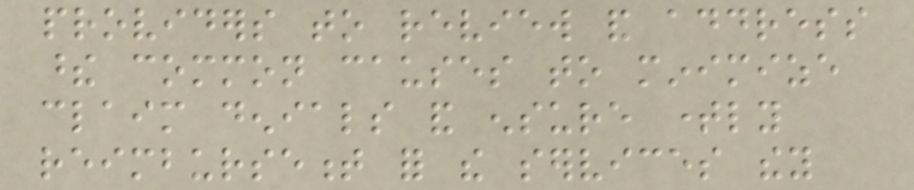providers to review and address
these common causes to minimize
claim denials and ensure timely
reimbursement for the services they
